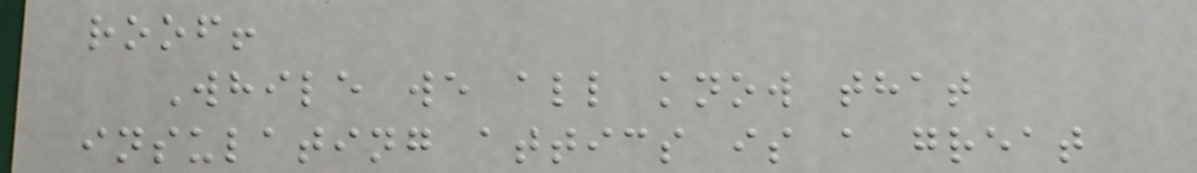roof!
While we all know that
insulating attics is a great
